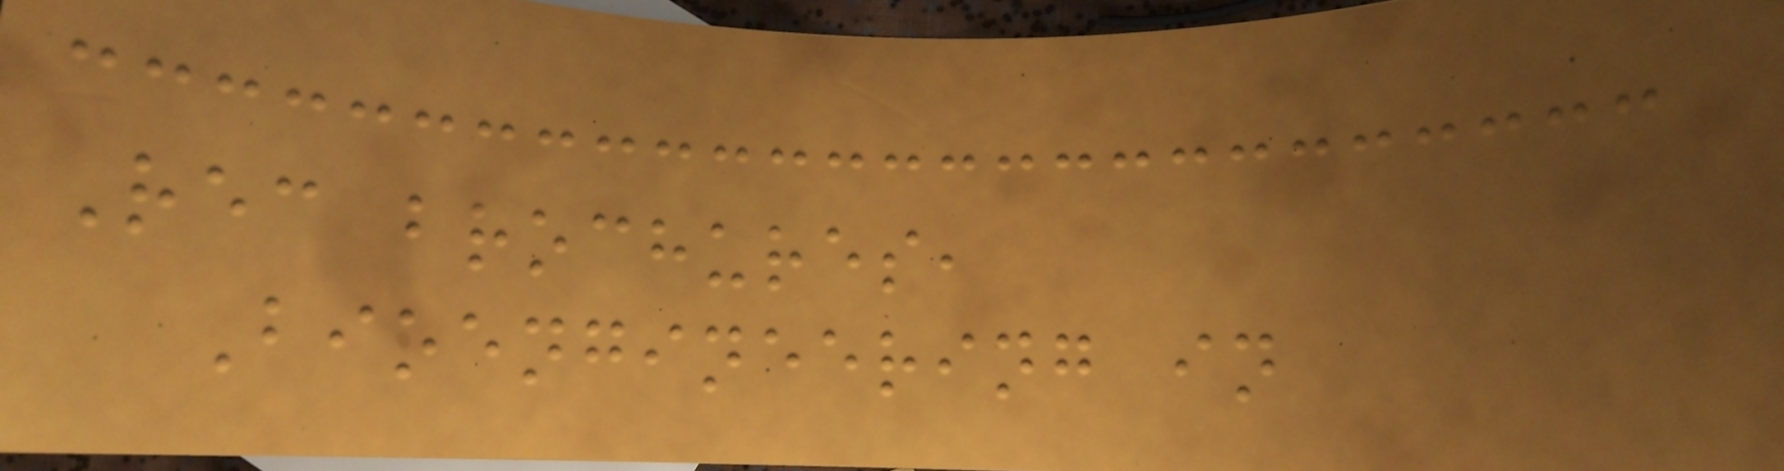Rec brochures,
Bioengineering in
